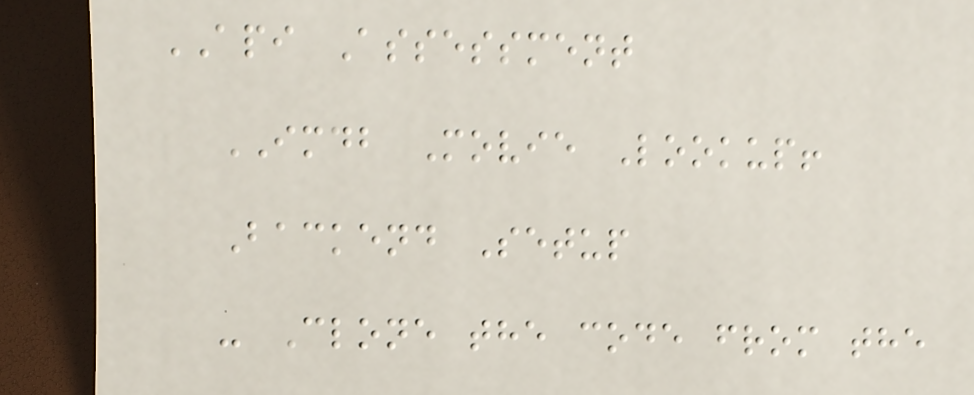API Assessment
IMDB Movie Lookup!
Backend Setup
- Clone the code from the
